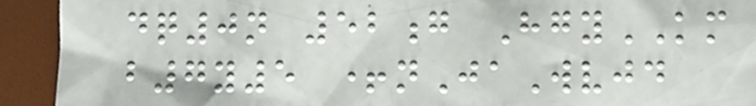dq0n 52g HgyKM
b7y5 +nJaWvjd
